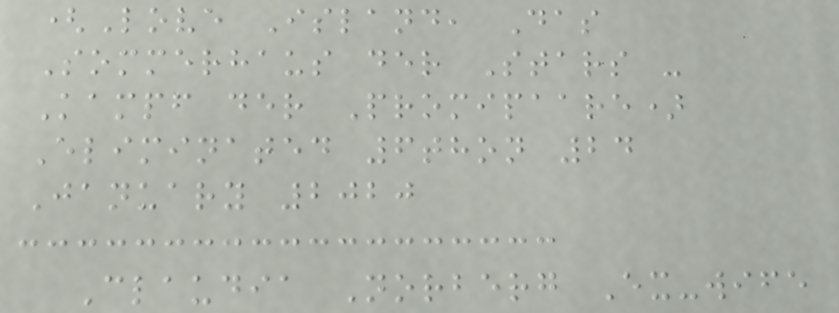(Love Island, Das
Sommerhaus der Stars -
Kampf der Promipaare)
Eliminated 6thon 24
January 2020
Claudia Norberg Ex-wife
